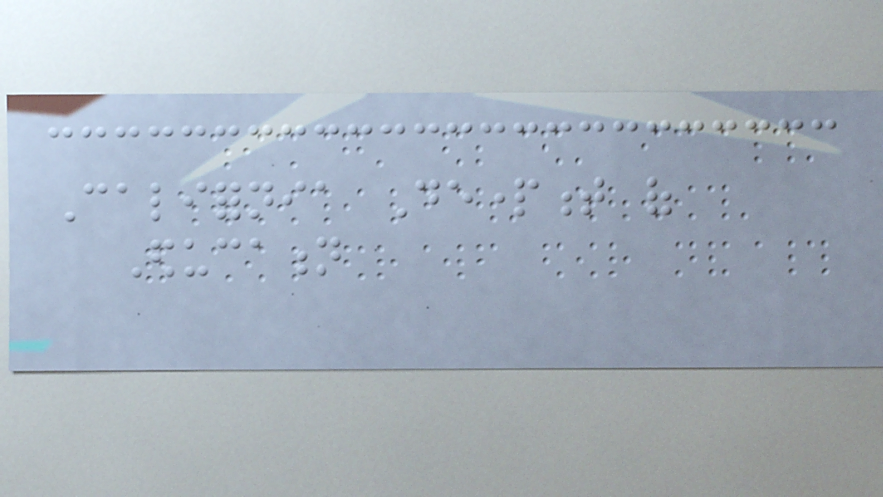California Department of
Education
